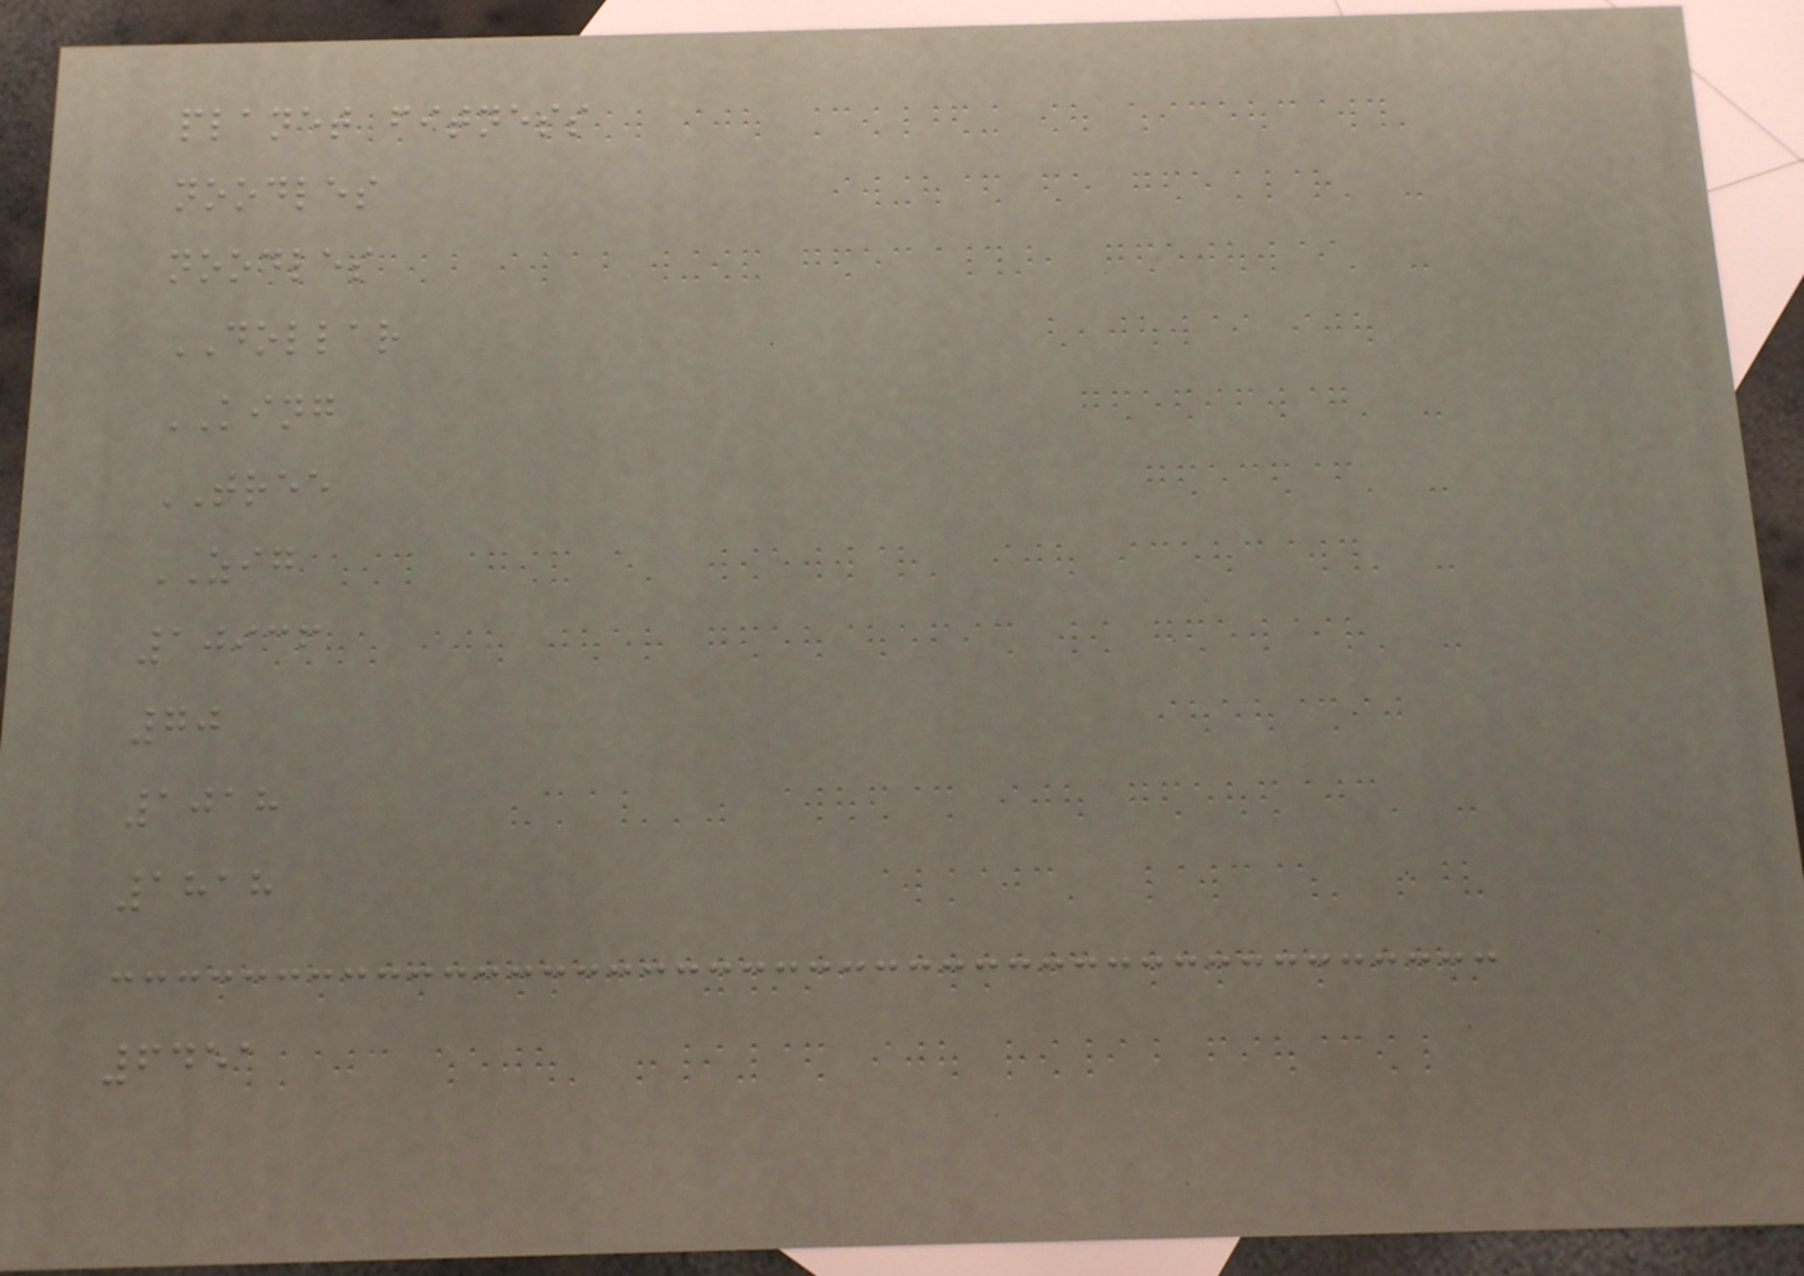planet fitness
noodles
noodles
DOLLAR
KING
TREE
ZIG
10936
70
1018
1818
6451
